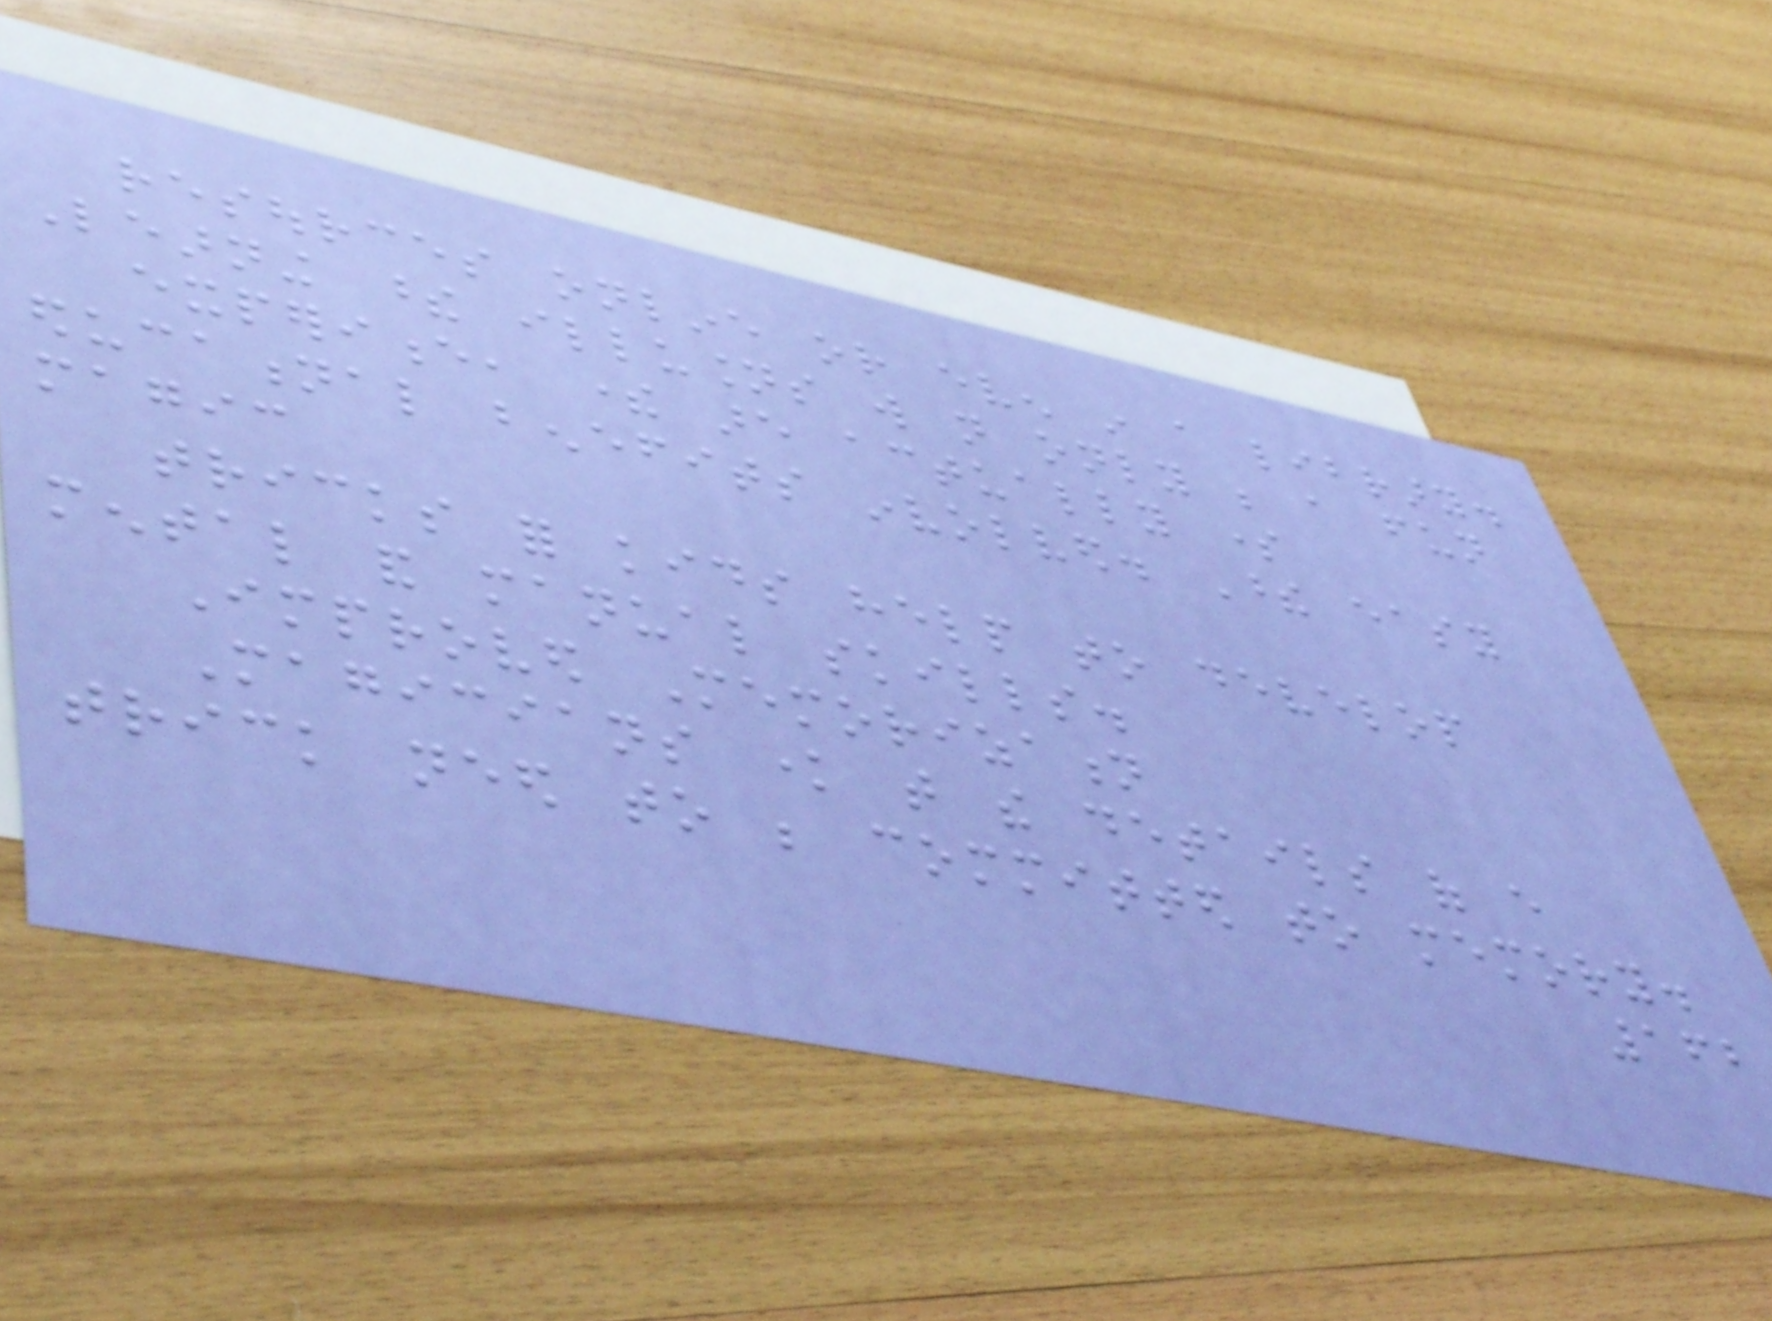resources online or even in a library.
Learning these illusions will not only be a fun
experience, there are actually some
educational benefits involved. These easy
magic
tricks for kids help to develop
mental and manual skills.
Improved Memorization
Magicians know that the details of every
trick need to be committed to memory.
162
